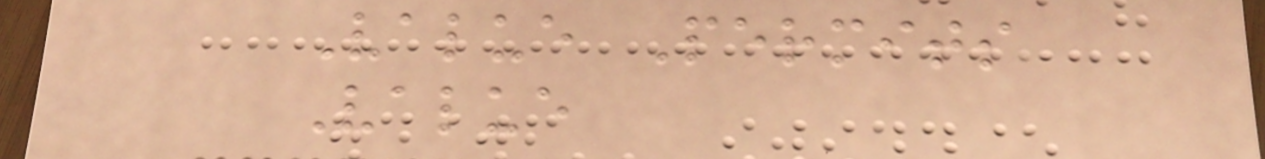Value Permits
Value
